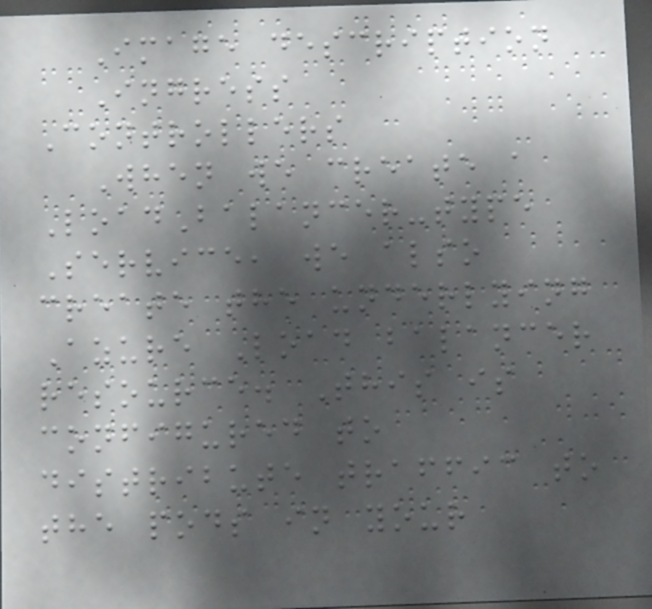Image description
Ingress
Controllers
When we create a
LoadBalancer-type
Service, we also
create the underlying
Azure Load balancer
resource. This is
configured to
distribute traffic to
the pods in your
